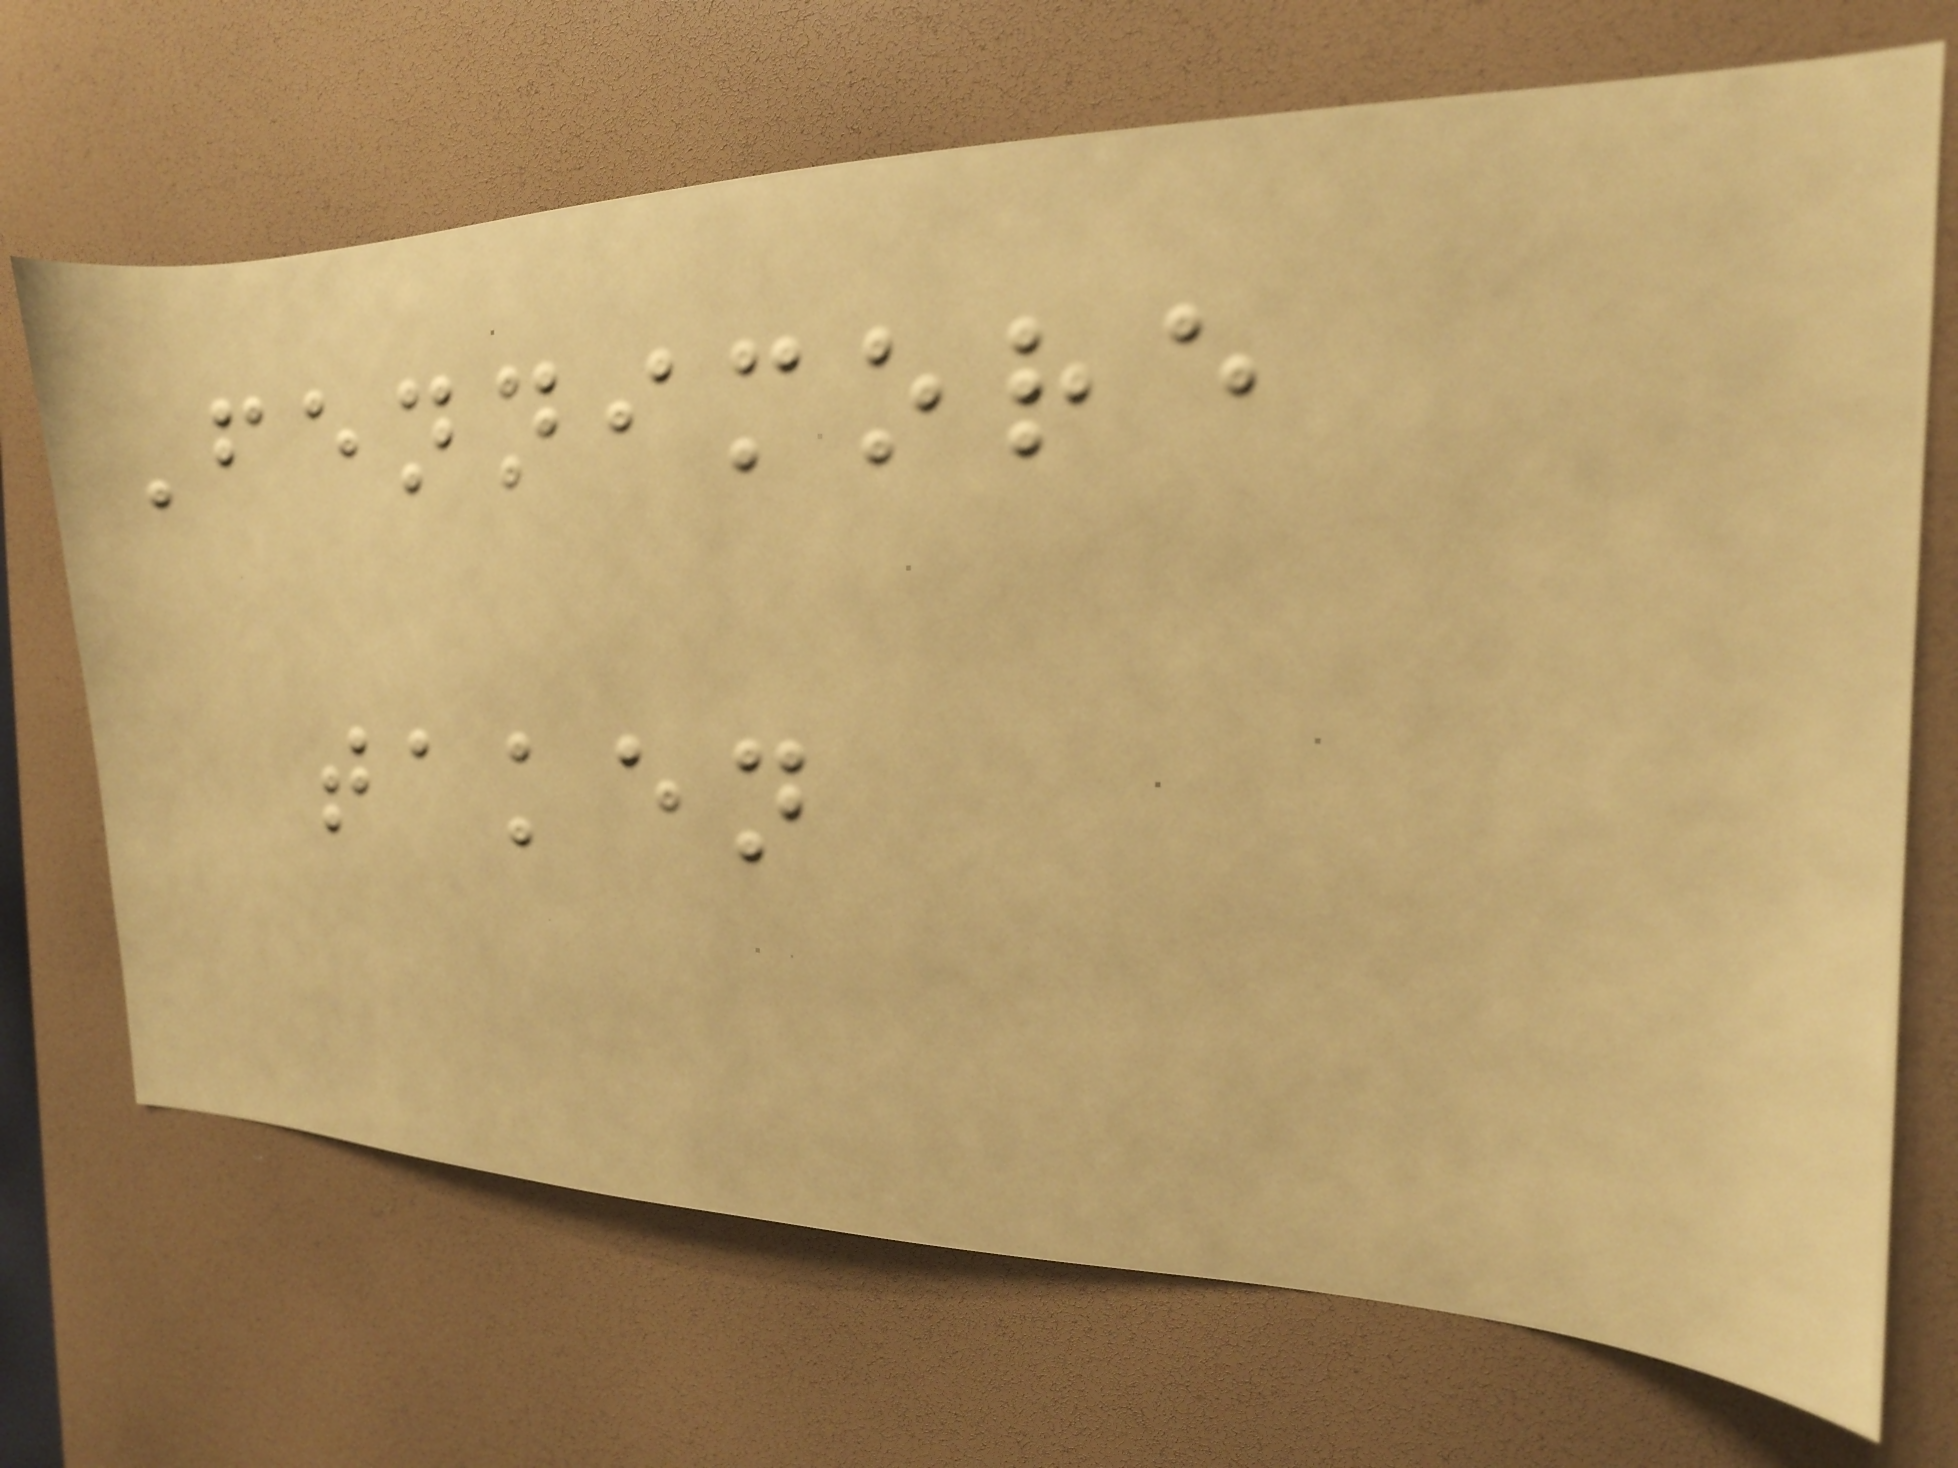Fennimore
taken
